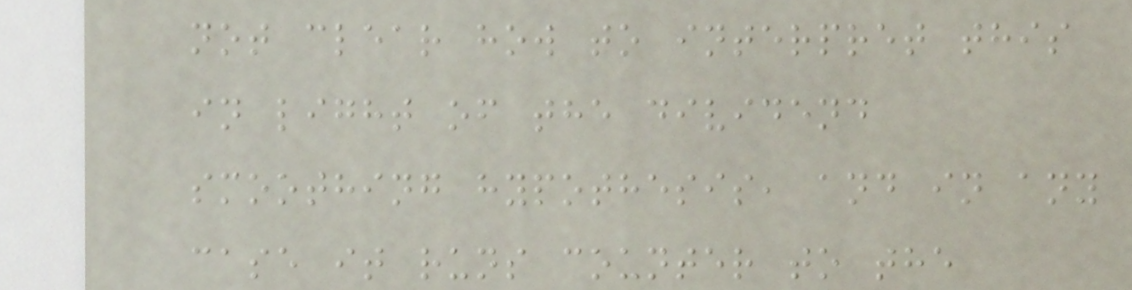not clear how to interpret this
in light of the dividend
smoothing hypothesis, and in any
case it runs counter to the
